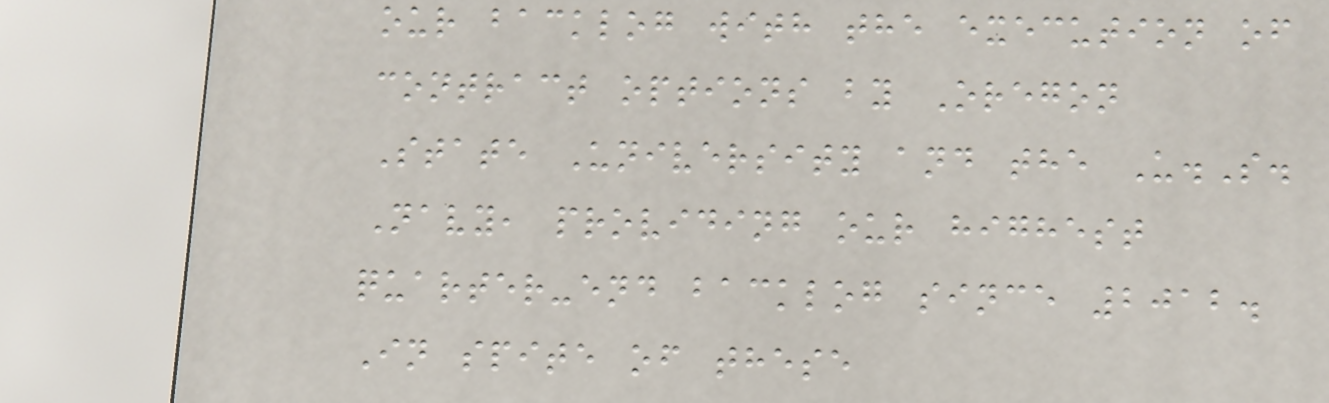our backlog with the execution of
contract options by Oregon
State University and the U.S.
Navy, providing our highest
quarter-end backlog since 2012.
In spite of these
